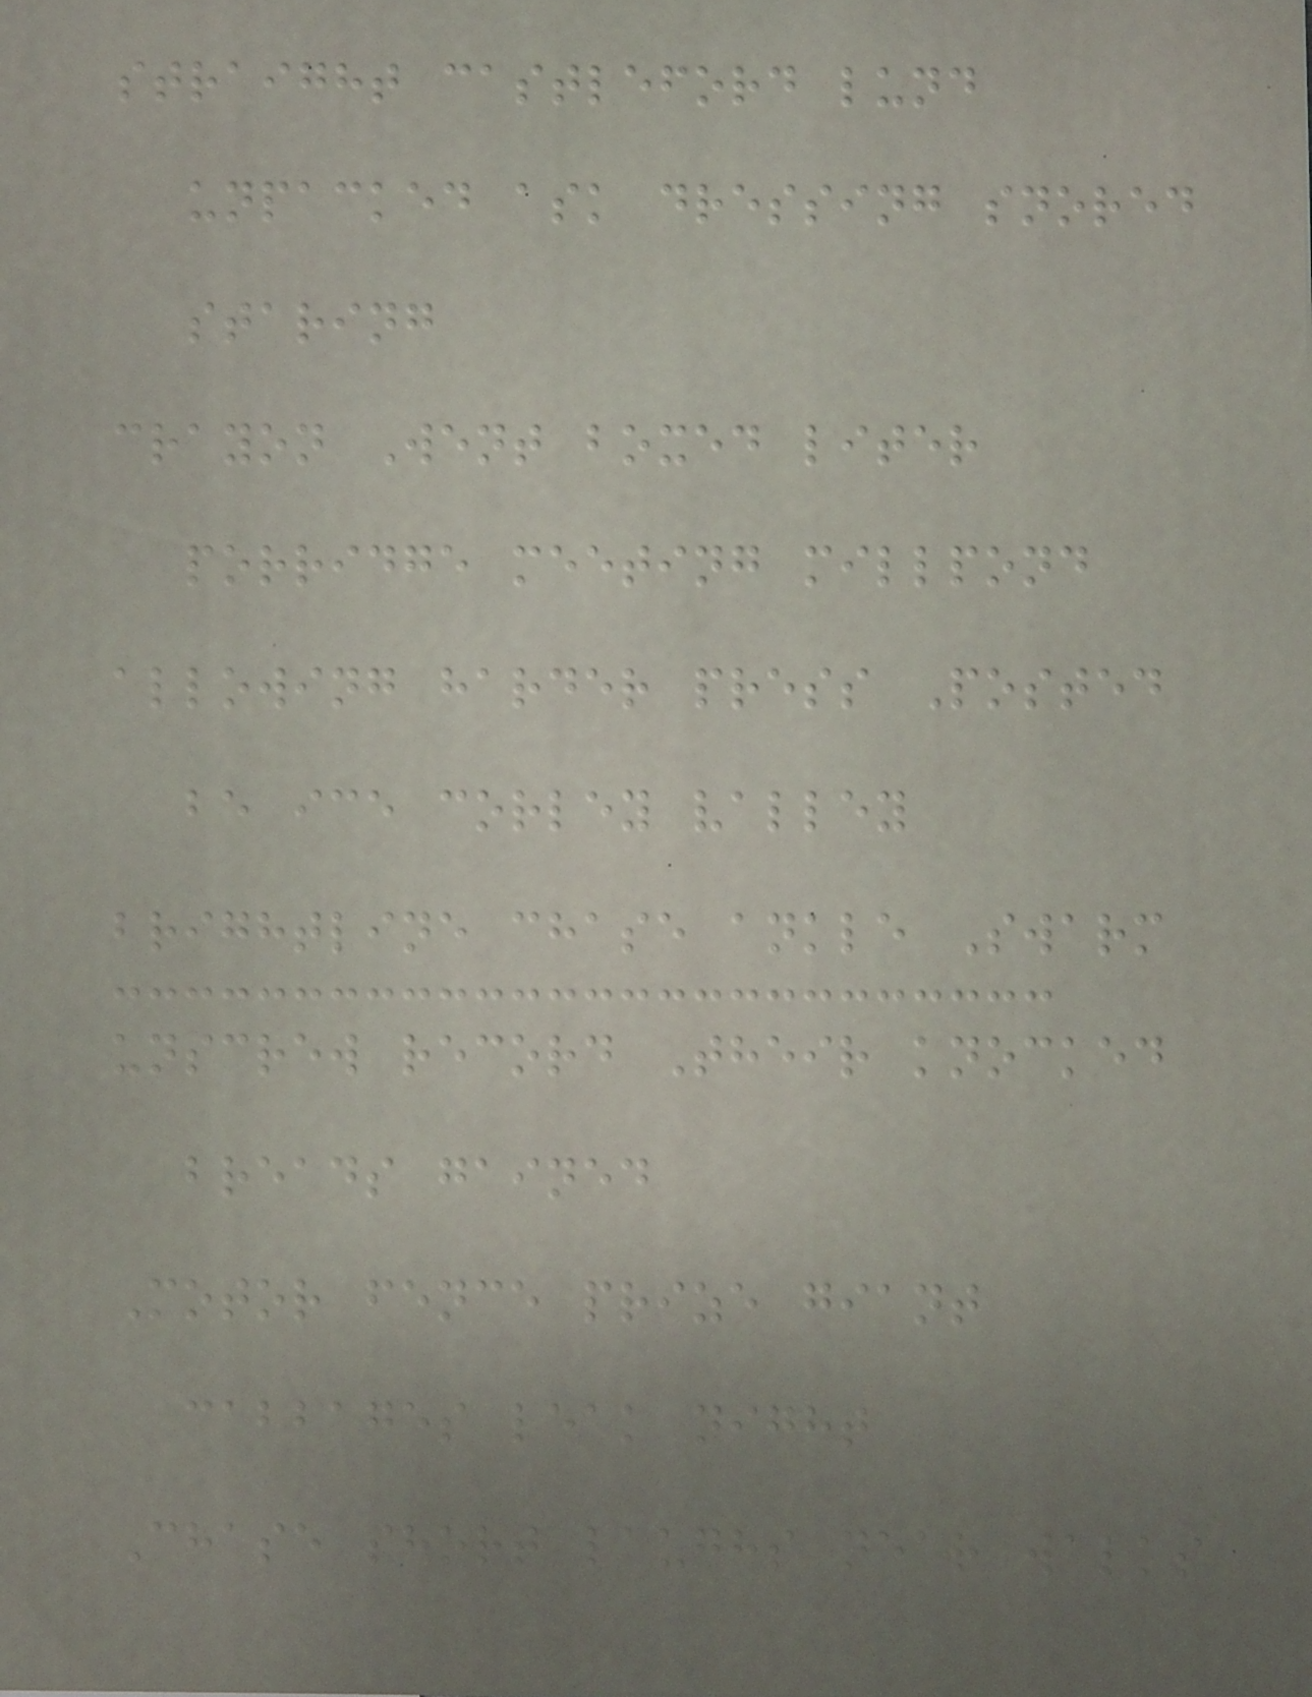straight castleford lund
unpacked ask dressing snored
staring
crayon Went boxed liter
porridge meeting millpond
allowing harder press Posted
be ice corley valley
brightline chase ankle Swarm
unscrew record Their knocked
breads gained
Motor fence prize giant
cabbages leak night
Chase short laughs near walks
